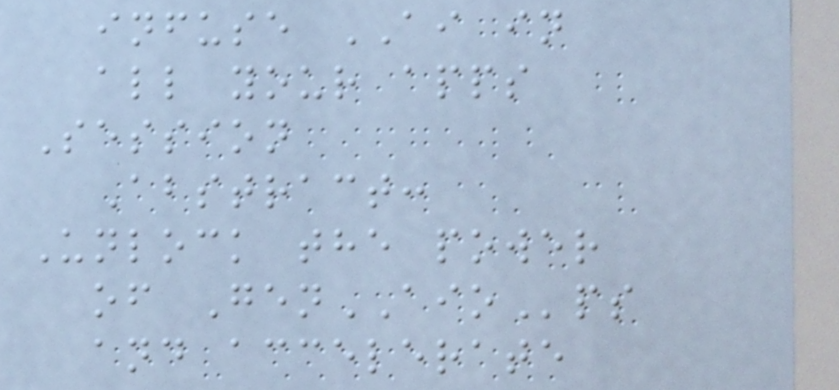infuse AI in
all your apps
Session
Abstract:
Unlock the power
of GenAIOps
and accelerate
